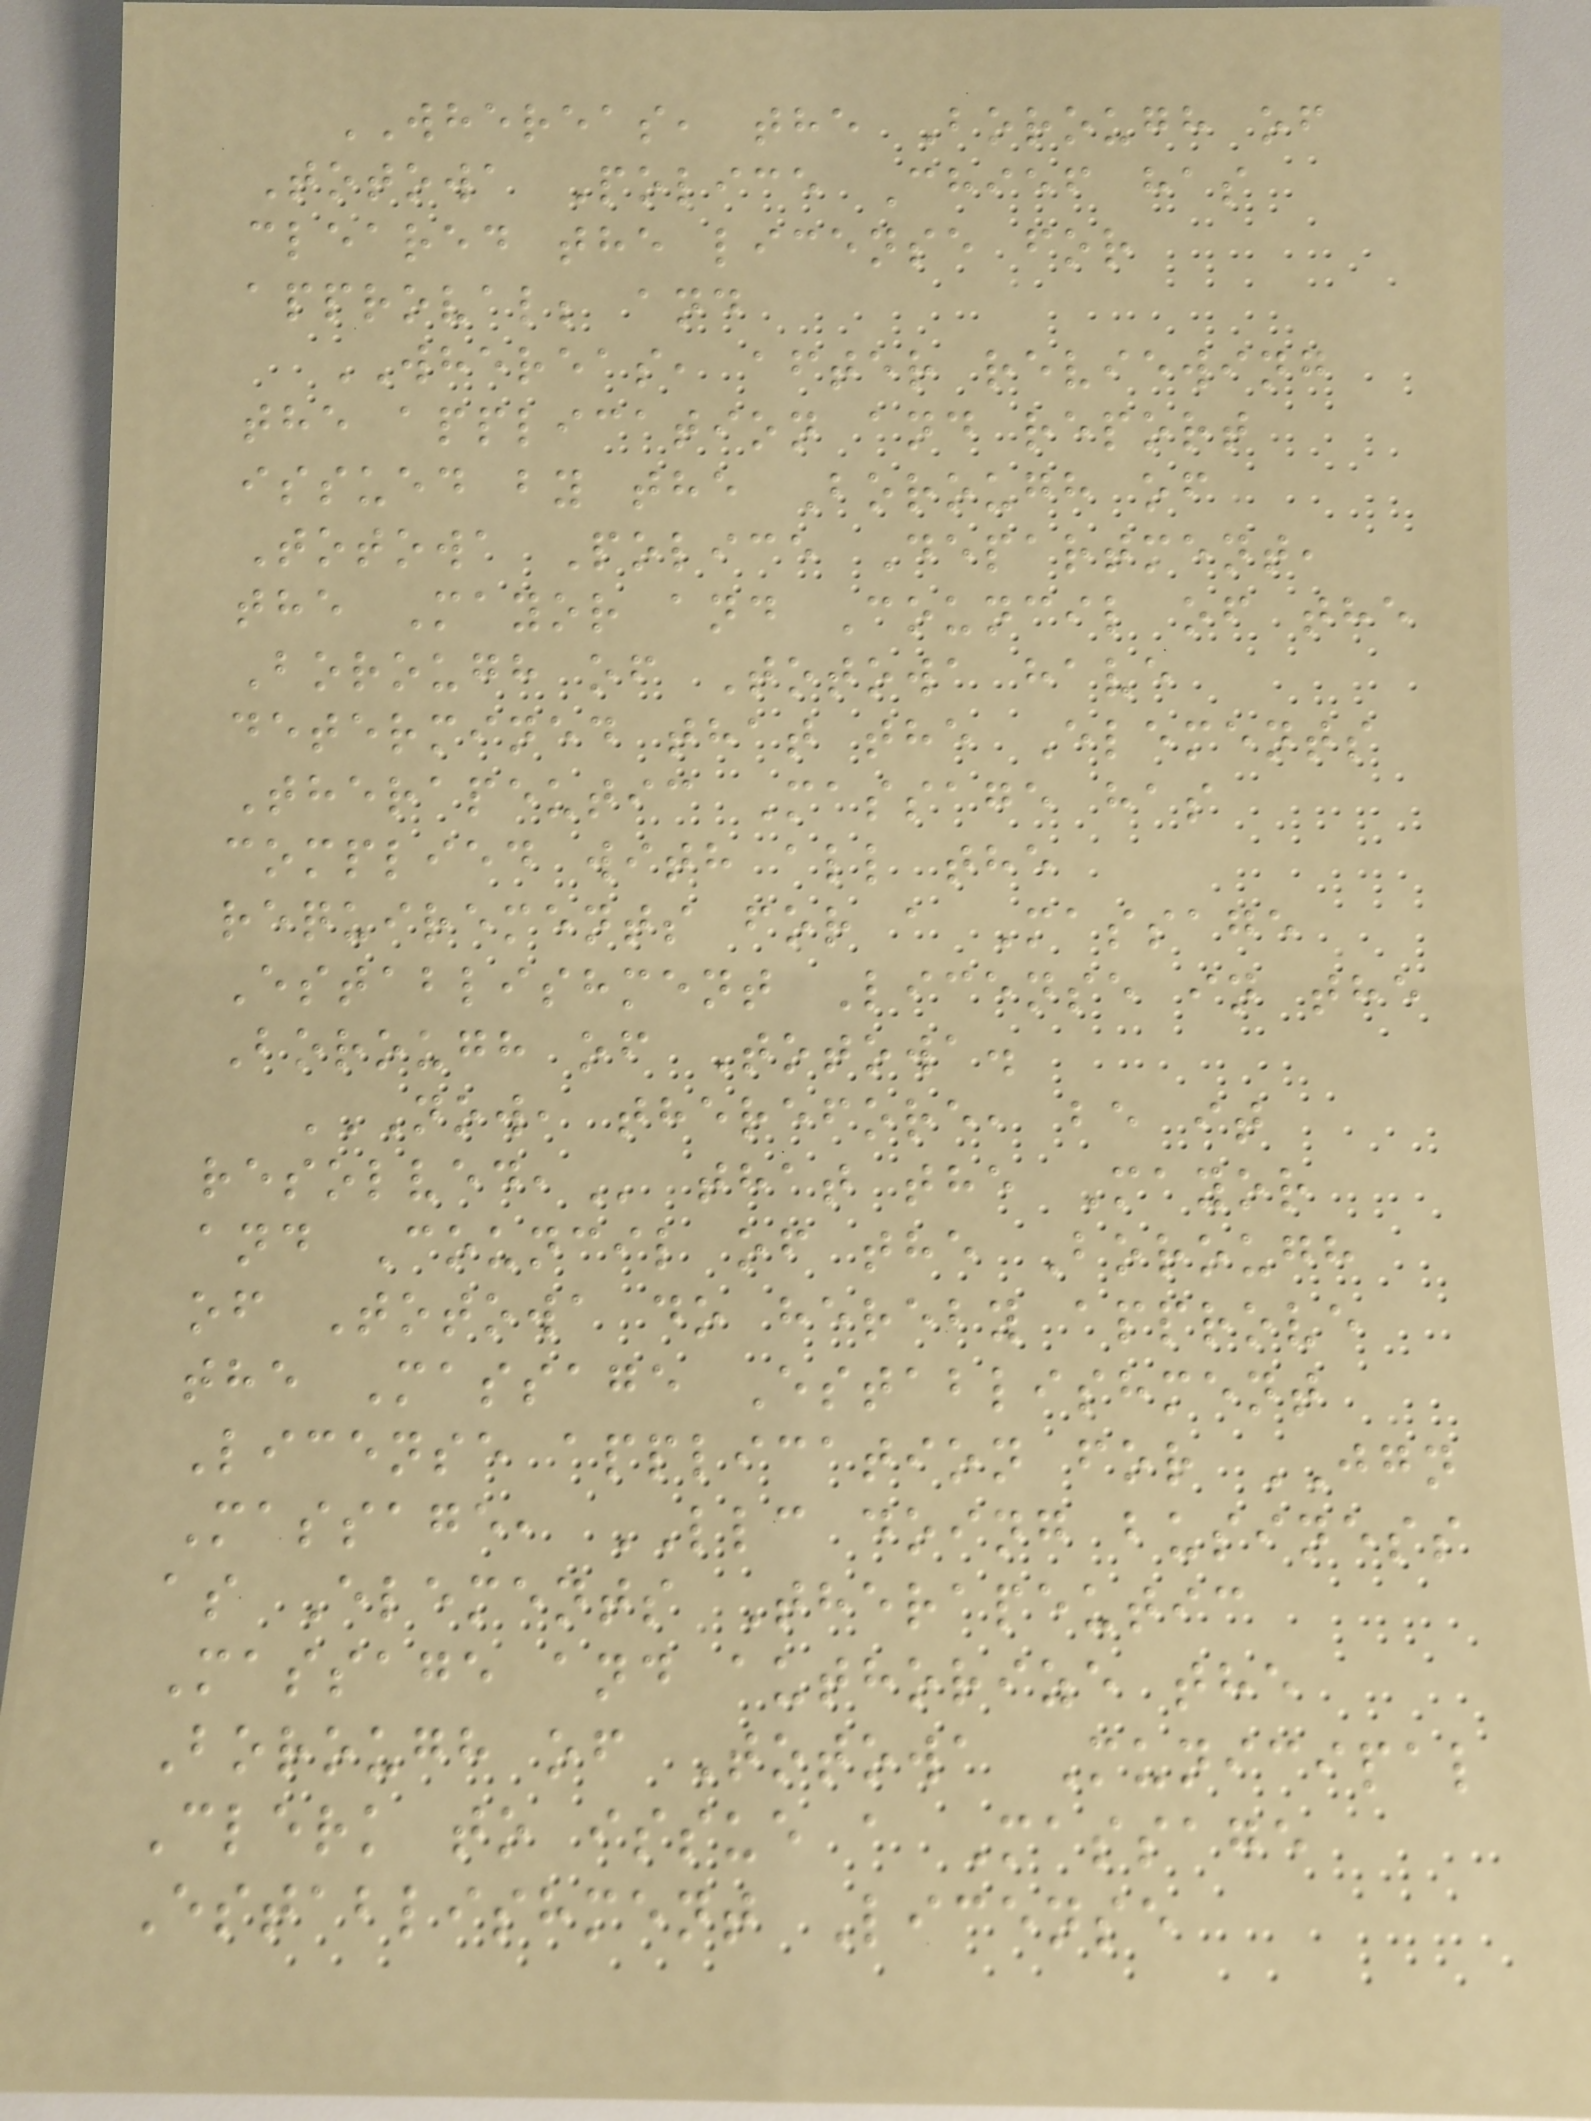WHEREAS, the Borough of
Totowa Police Chief has
cleared the license for
approval; and
WHEREAS, after reviewing
the application and report
issued by the Borough of
Totowa Police Department,
the Mayor and Council of the
Borough of Totowa have
determined that the Elements
Therapeutic Massage has
complied with all the
requirements for a Massage
Establishment License in the
Borough of Totowa.
NOW, THEREFORE, BE IT
RESOLVED, that the Mayor
and Council of the Borough
of Totowa do hereby approve
the Massage Establishment
License application for JGN
Massage, LLC doing business
as Elements Therapeutic
Massage and authorize the
Borough of Totowa Municipal
Clerk to issue a Massage
Establishment License
